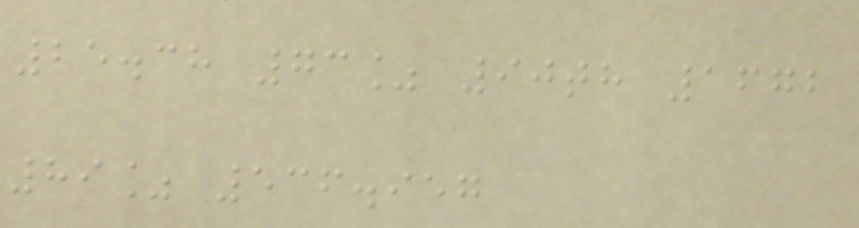25.38 73% 90th 1672
89% 536.957
